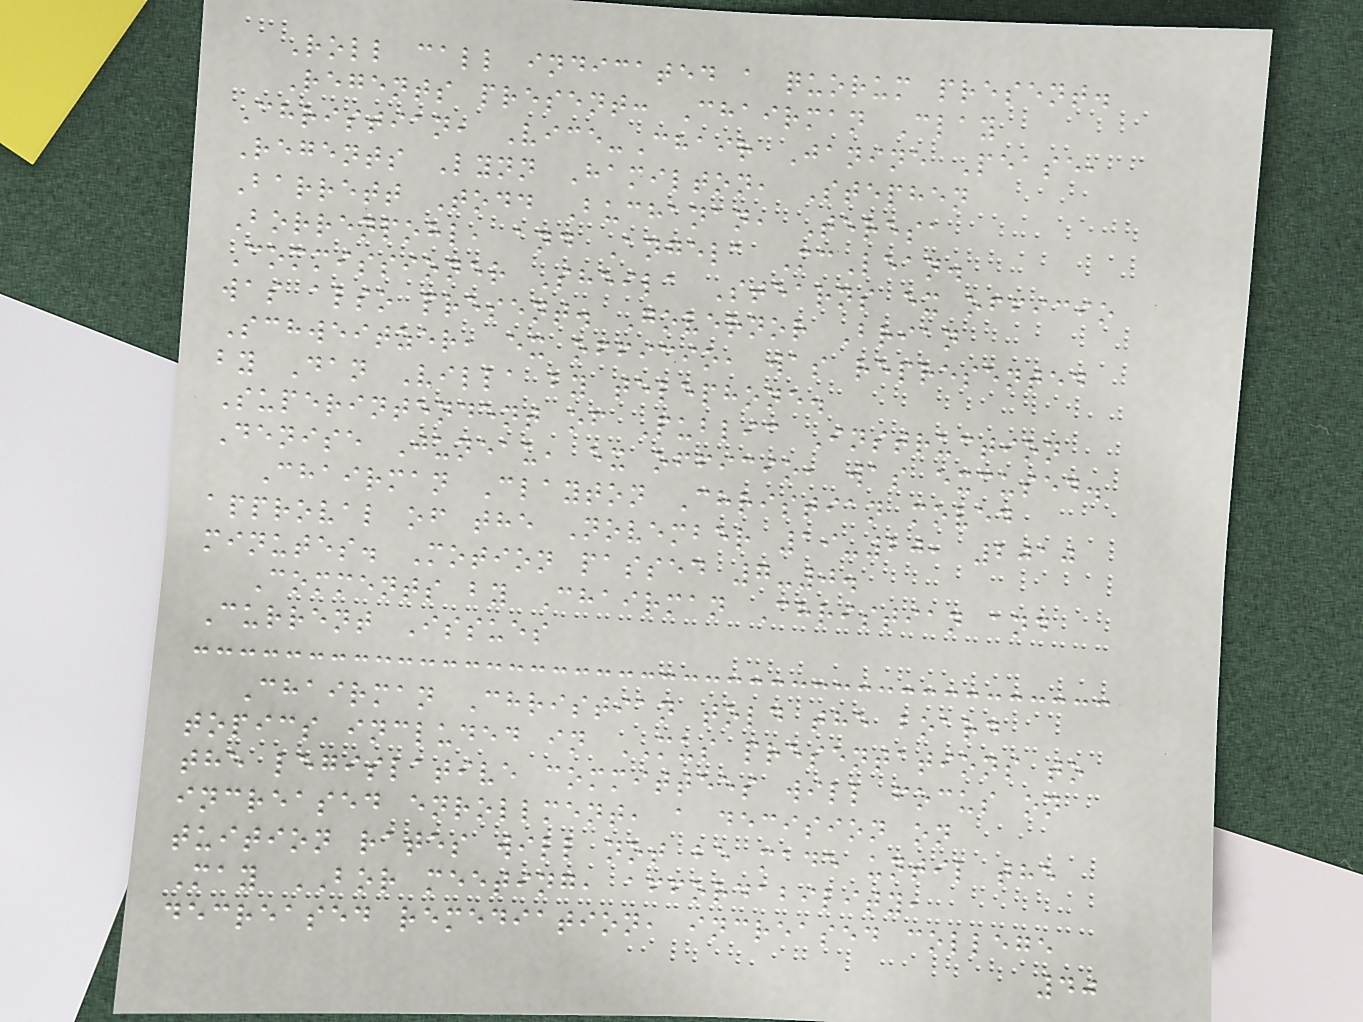Roll call indicated a quorum present.
Regents present: Chairman Clay
Christian, Vice-Chair Janine Pease,
Regents Lynn Hamilton, Stephen
Barrett Todd Buchanan, Teresa
Borrenpohl, and Angela McLean.
Commissioner Sheila Stearns ex officio
was also present. Governor Brian
Schweitzer, ex officio, was represented
by Dan Villa by telephone.
Superintendent of Public Instruction
Denise Juneau, ex officio, was excused.
Chairman Clayton Christian moved
approval of the November 19-20, 2010
minutes. Motion passed 7-0.
Comments by Chairman Christian and
Current Issues
Chairman Christian told the board
topics included in MUS presentations to
the legislative committees will focus on
increased enrollment, a decision on
tuition rates will not be made until the
May BOR meeting, affordability,
decreased remediation, increased college
40
